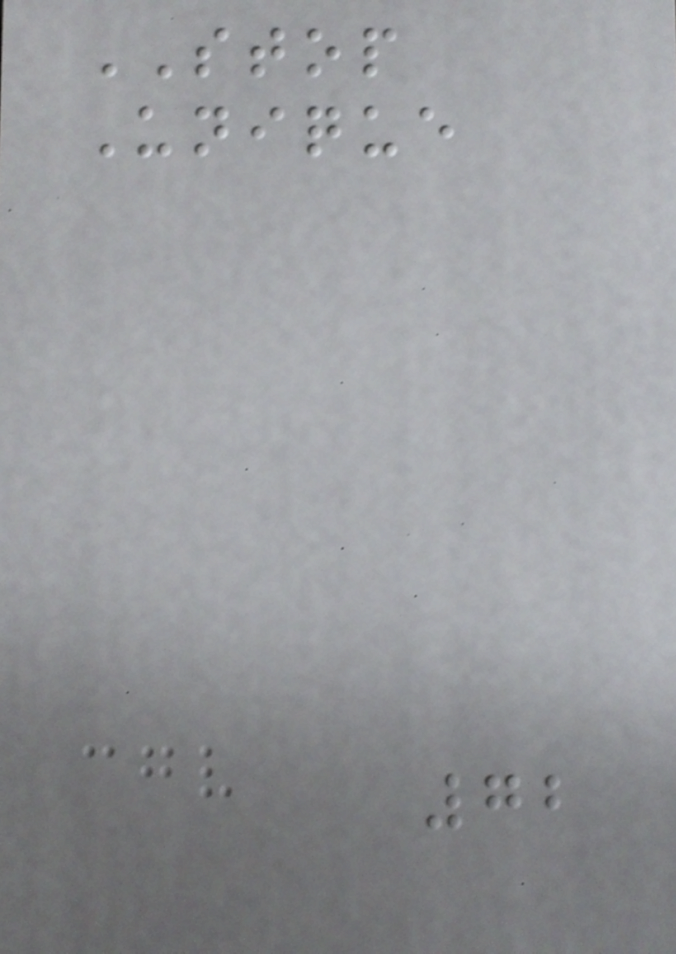STOP
Unique
72
